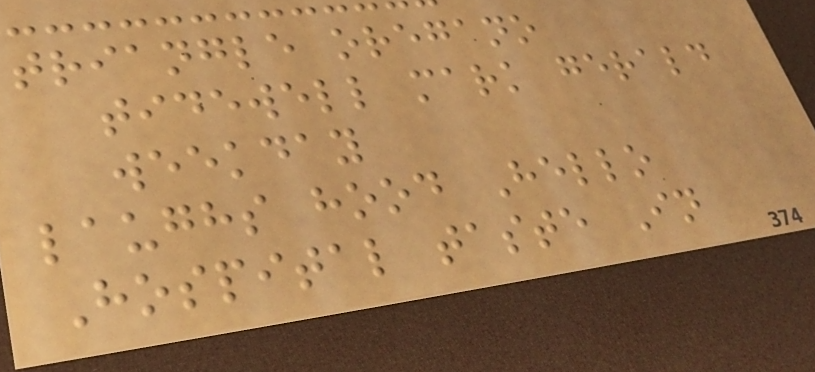triangle oregano
tidewell mark gerald
weekday
laughs hood Hello
Hospital taste In
